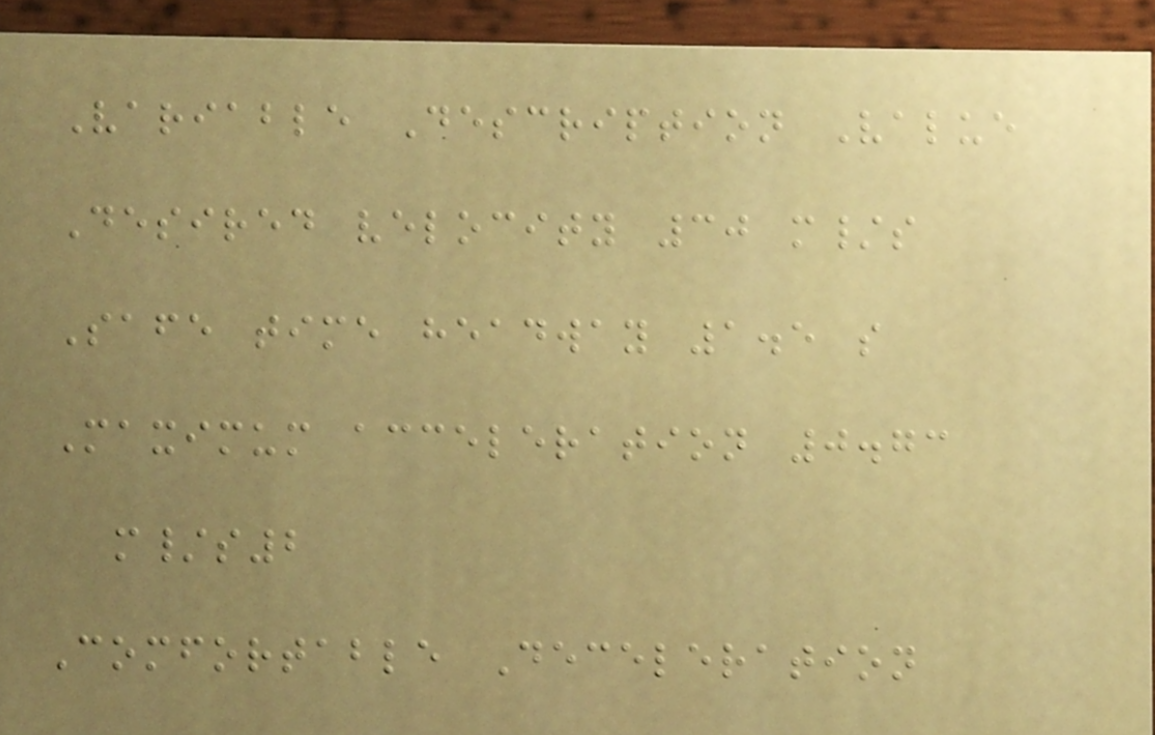Variable Description Value
Desired velocity 30 m/s
Safe time headway 1.5 s
Maximum acceleration 0.73
m/s2
Comfortable Deceleration
